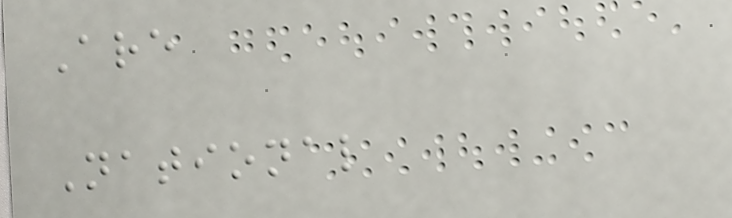Are
National
